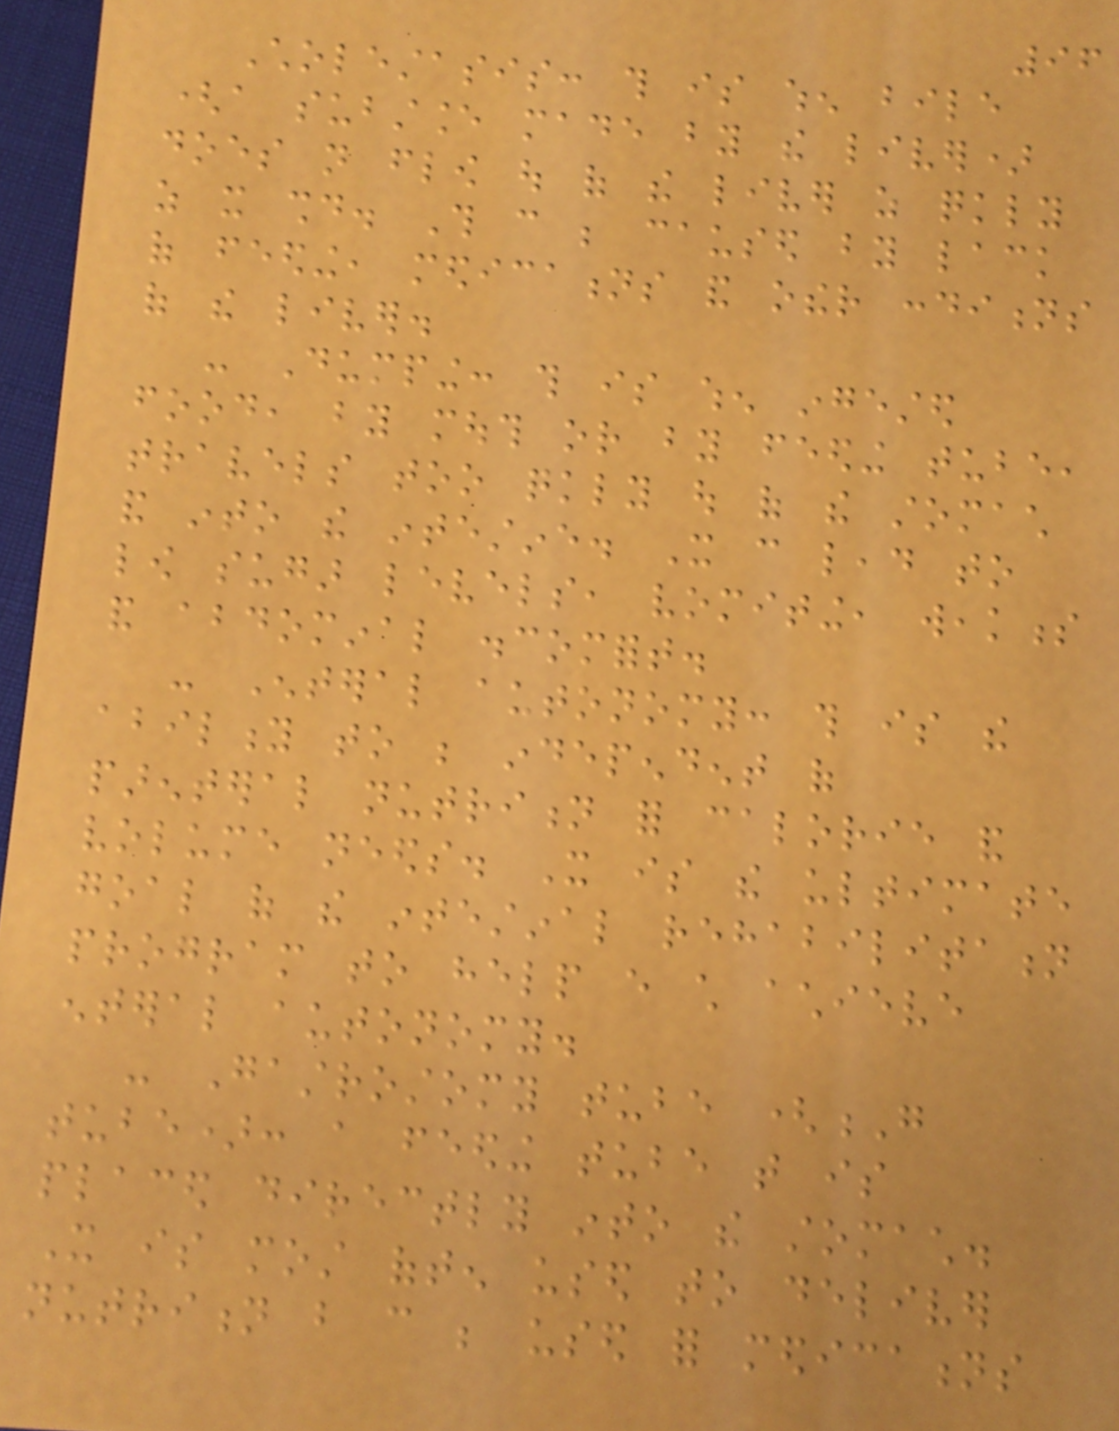96
Cholestasis: this is when bile
(a substance made by the liver)
does not flow out of the liver as quickly
as it should. This can be caused by lack
of feeding, medications and other conditions
of the liver.
- Dumping: this is when ingested
food, by mouth or by feeding tube,
travels too quickly out of the stomach
and into the intestine. It can lead to
low sugar levels, vomiting, weakness
and abdominal discomfort.
- Enteral autonomy: this is the
ability to be independent of
parenteral nutrition for calorie and
volume needs. It is the ultimate
goal of the intestinal rehabilitation
program to help every child achieve
enteral autonomy.
- Gastrostomy tube (G
tube): a feeding tube that is
placed directly into the stomach.
It is most often used to deliver
nutrition but can be used for medications
